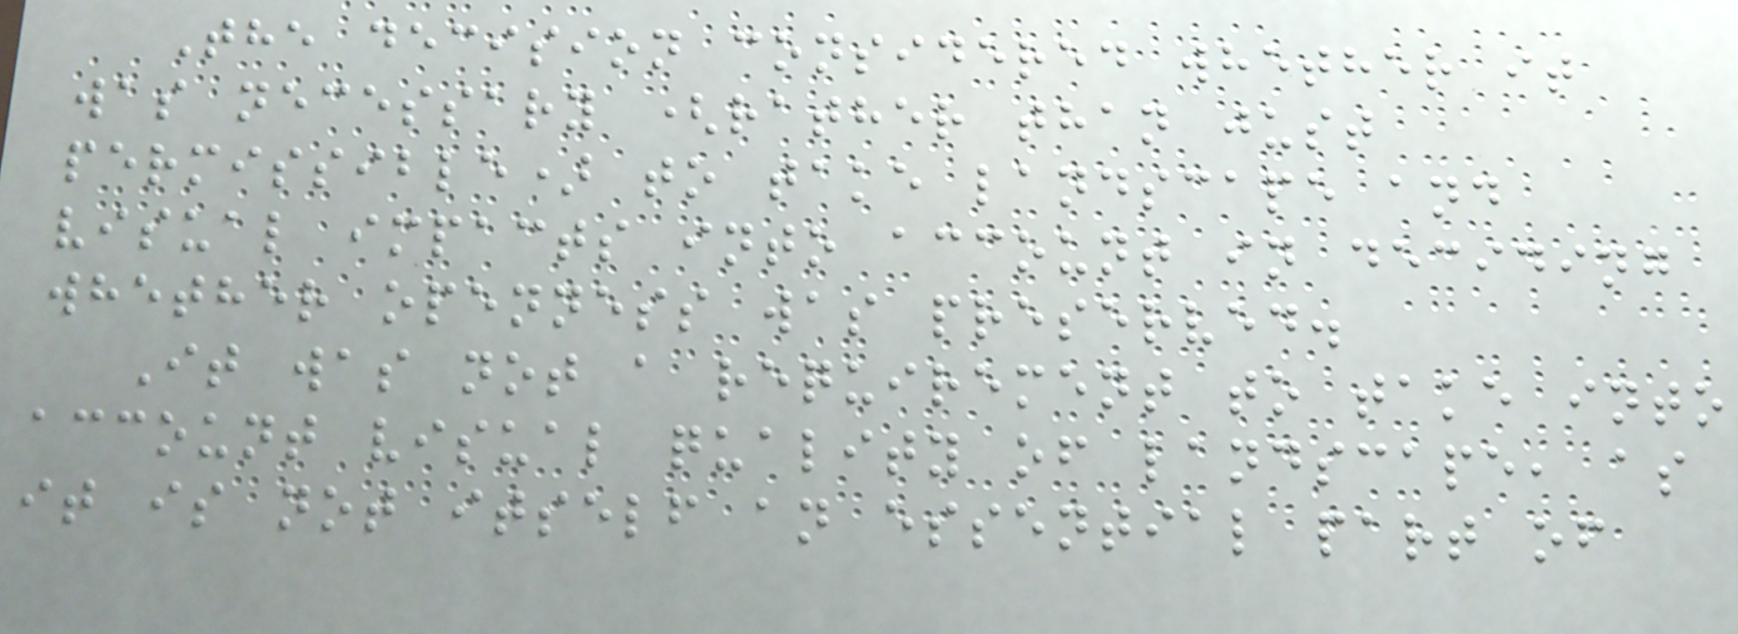The decision considered whether it
was necessary (rather than just
permissible) to take landscape and
visual impacts into account in deciding
whether openness was preserved.
It was not a requirement to take into
account visual quality of landscape, as
it is not itself an essential part of
